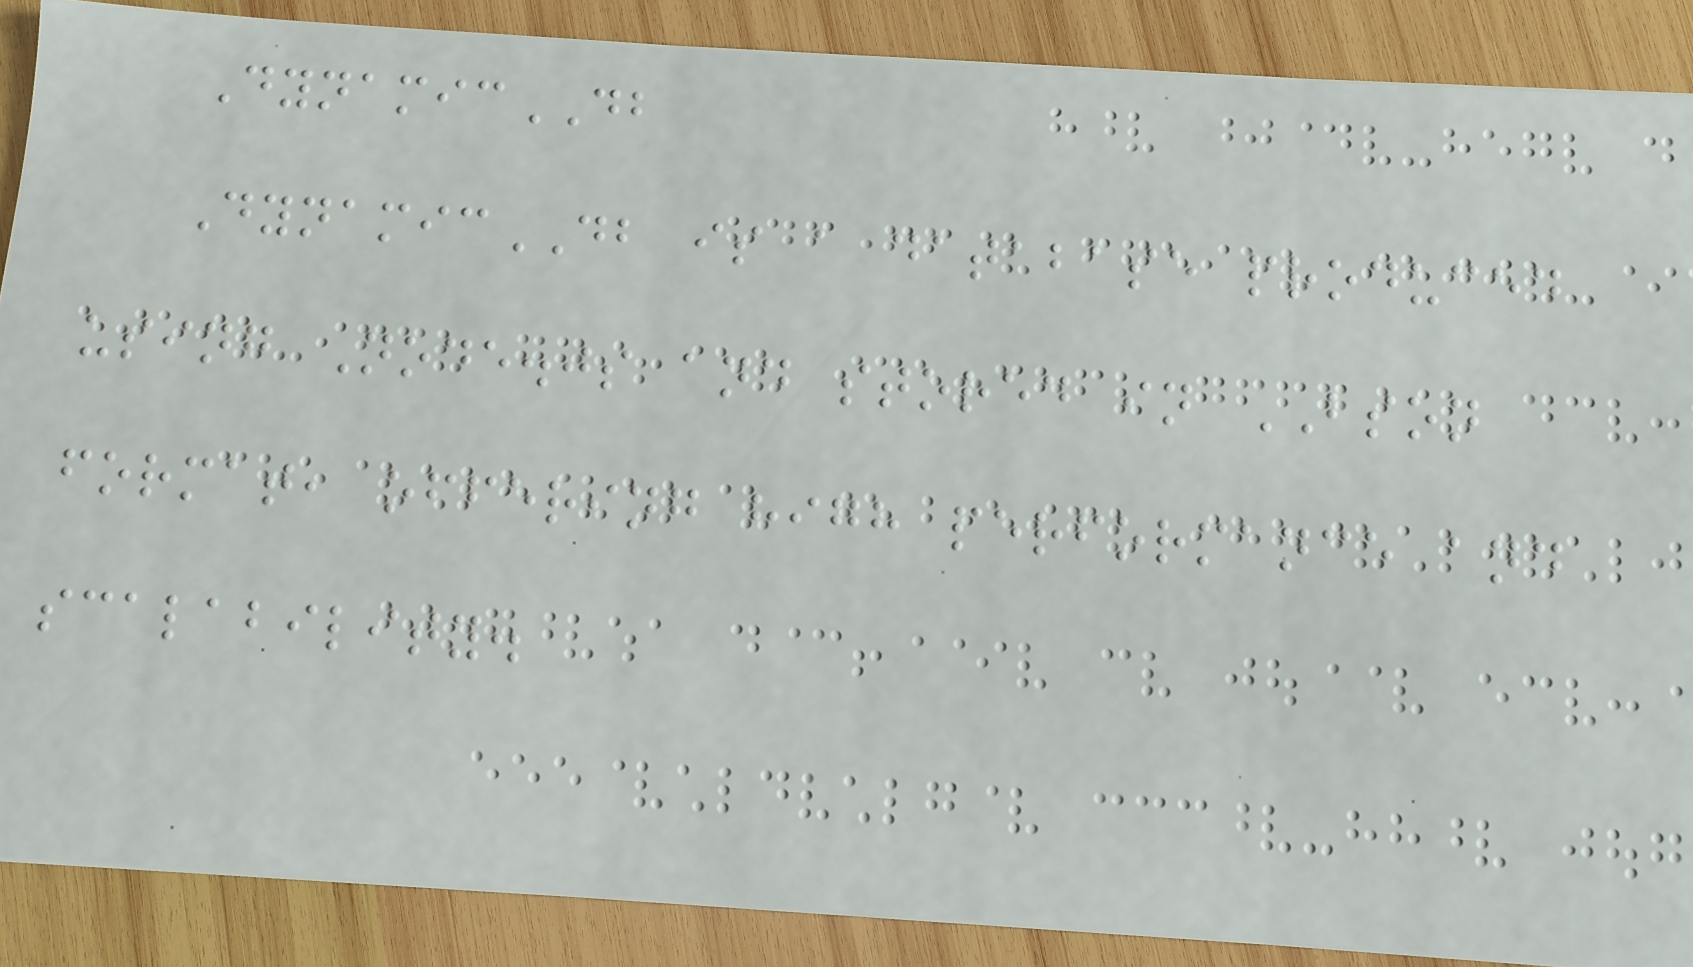DynamicDB
DynamicDB is a database produced
using Node.js and stored in BSON
format, offering high performance and
scalability.
